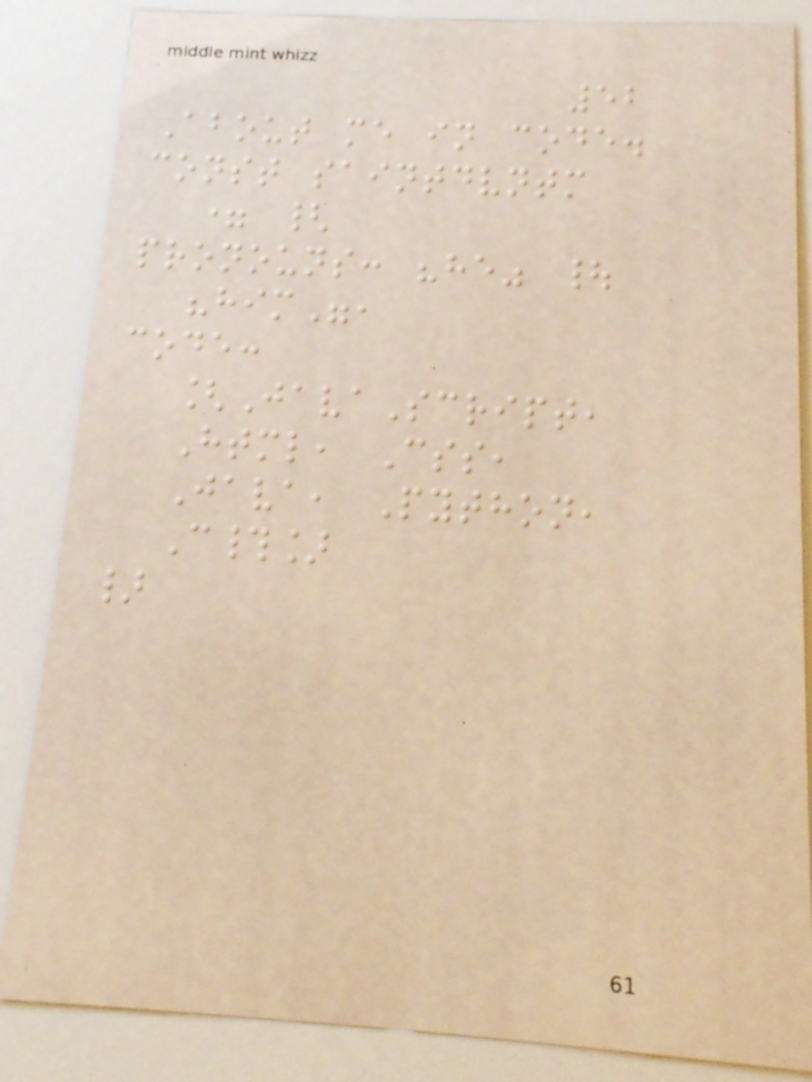52
About me in code.
const saintdvntm
= {
pronouns: "he" |
"him",
code:
[JavaScript,
Html, Css,
Java, Python,
C#]
}
